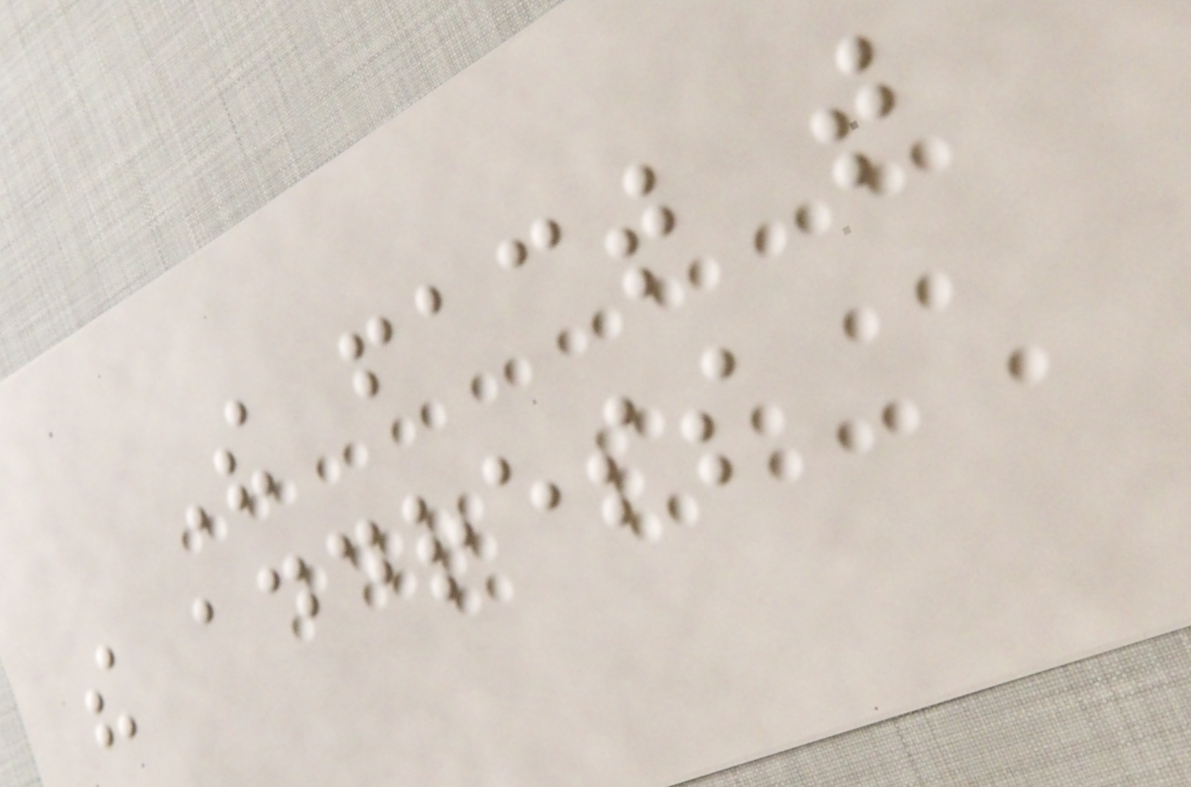The fact that
the address
